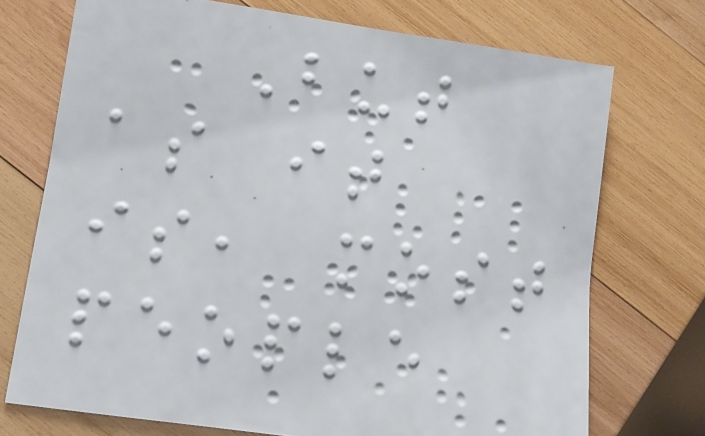But
as it
is, most
people
